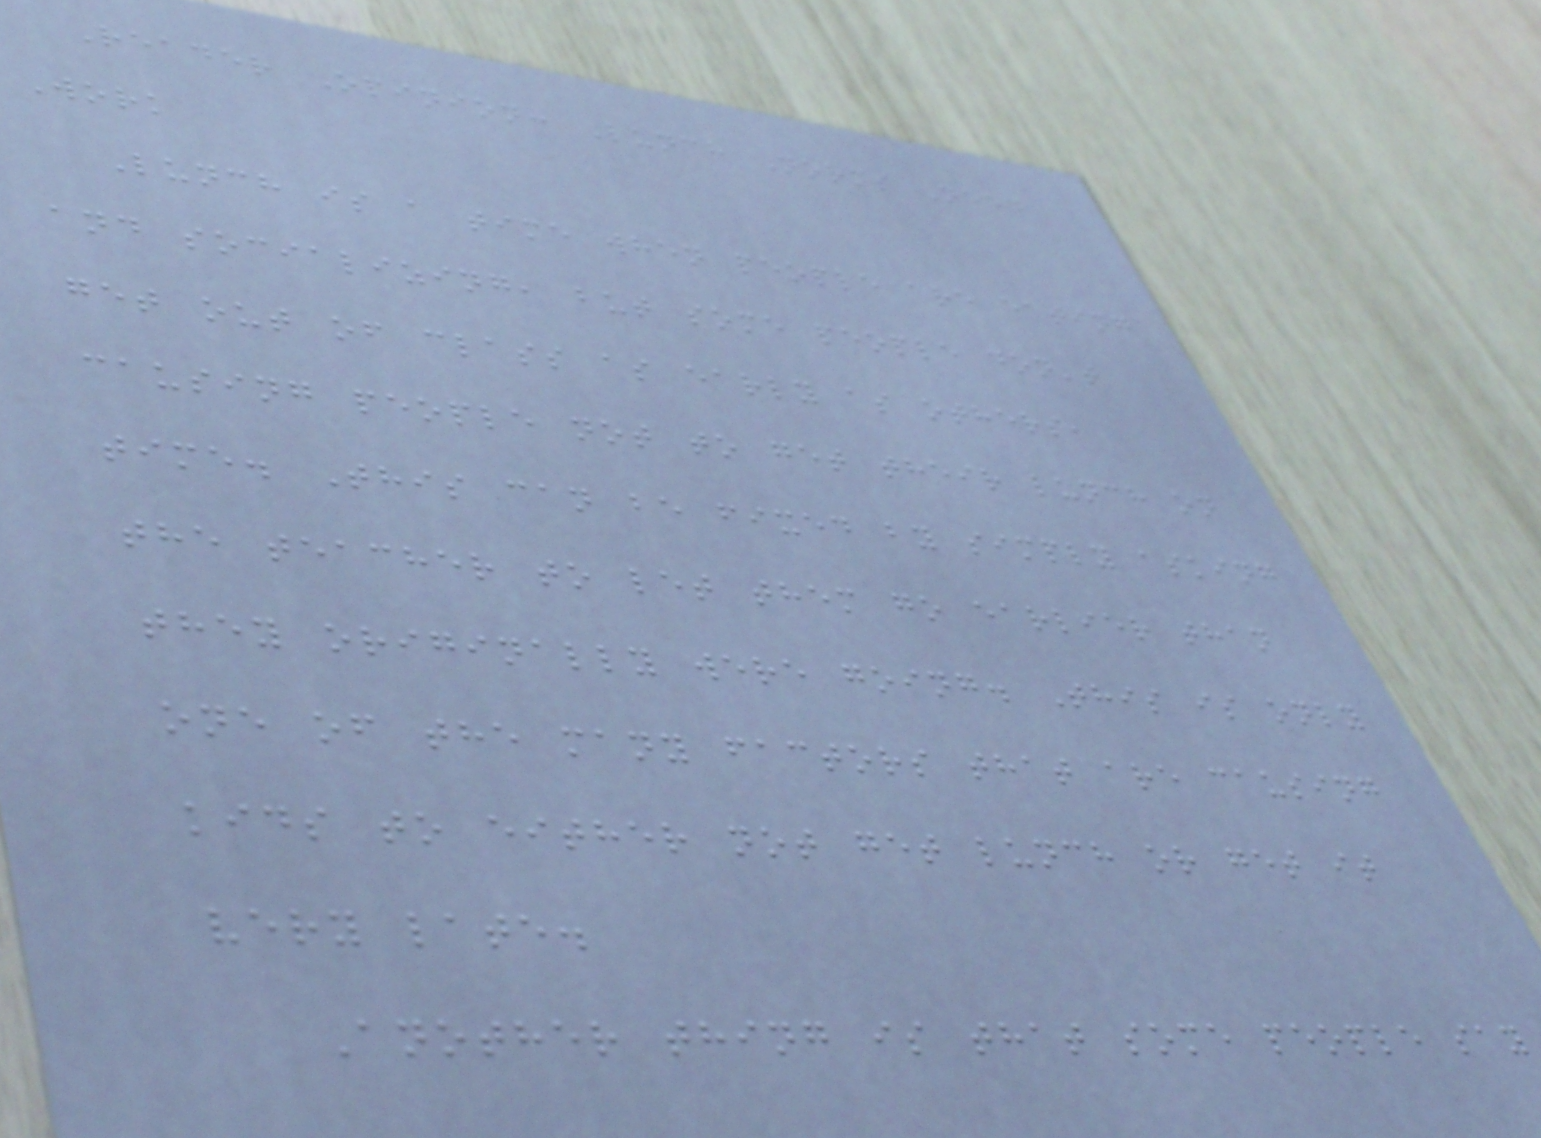Reader Opinion: Lunch Norms Need
Work
Lunch is a time when people are eating
and socializing, but some people don't
get out of class as early as others,
causing people not to get their lunch on
time. This can be fixed by simply asking
the teacher to let them go earlier than
they originally were going. This is only
one of the many factors that are causing
kids to either not get lunch or get it
very late.
Another thing is that some people say
